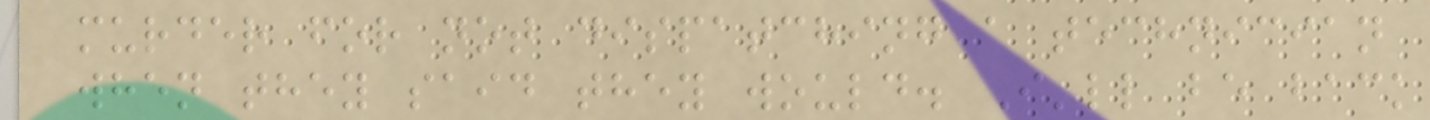murder for not dispatching a technician
when they said they would. I'll be back
